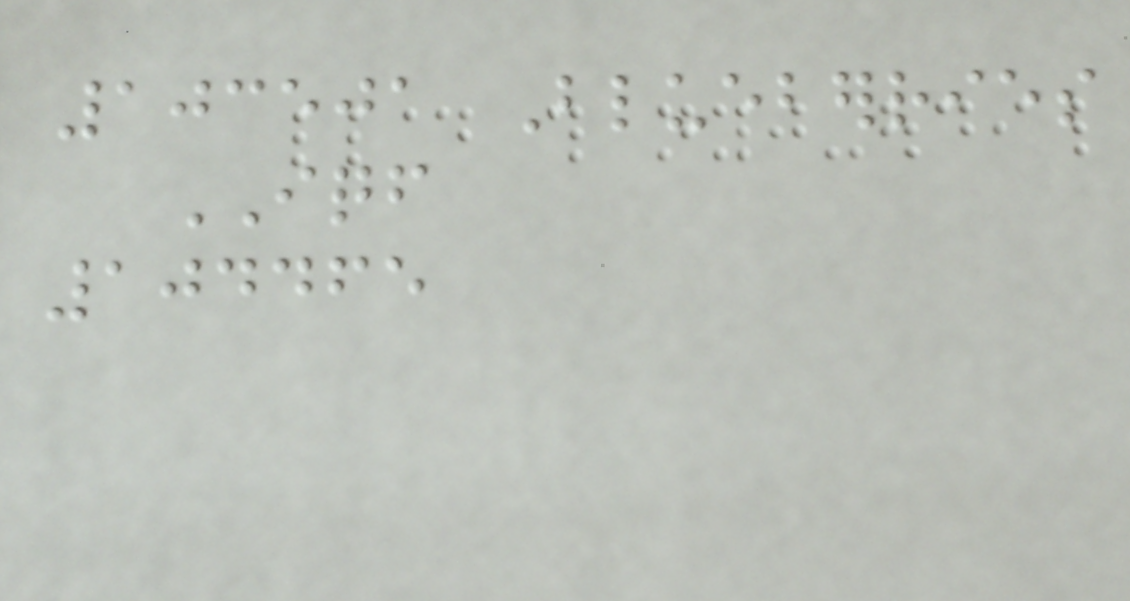103501 Blueberries
IQF
104465
